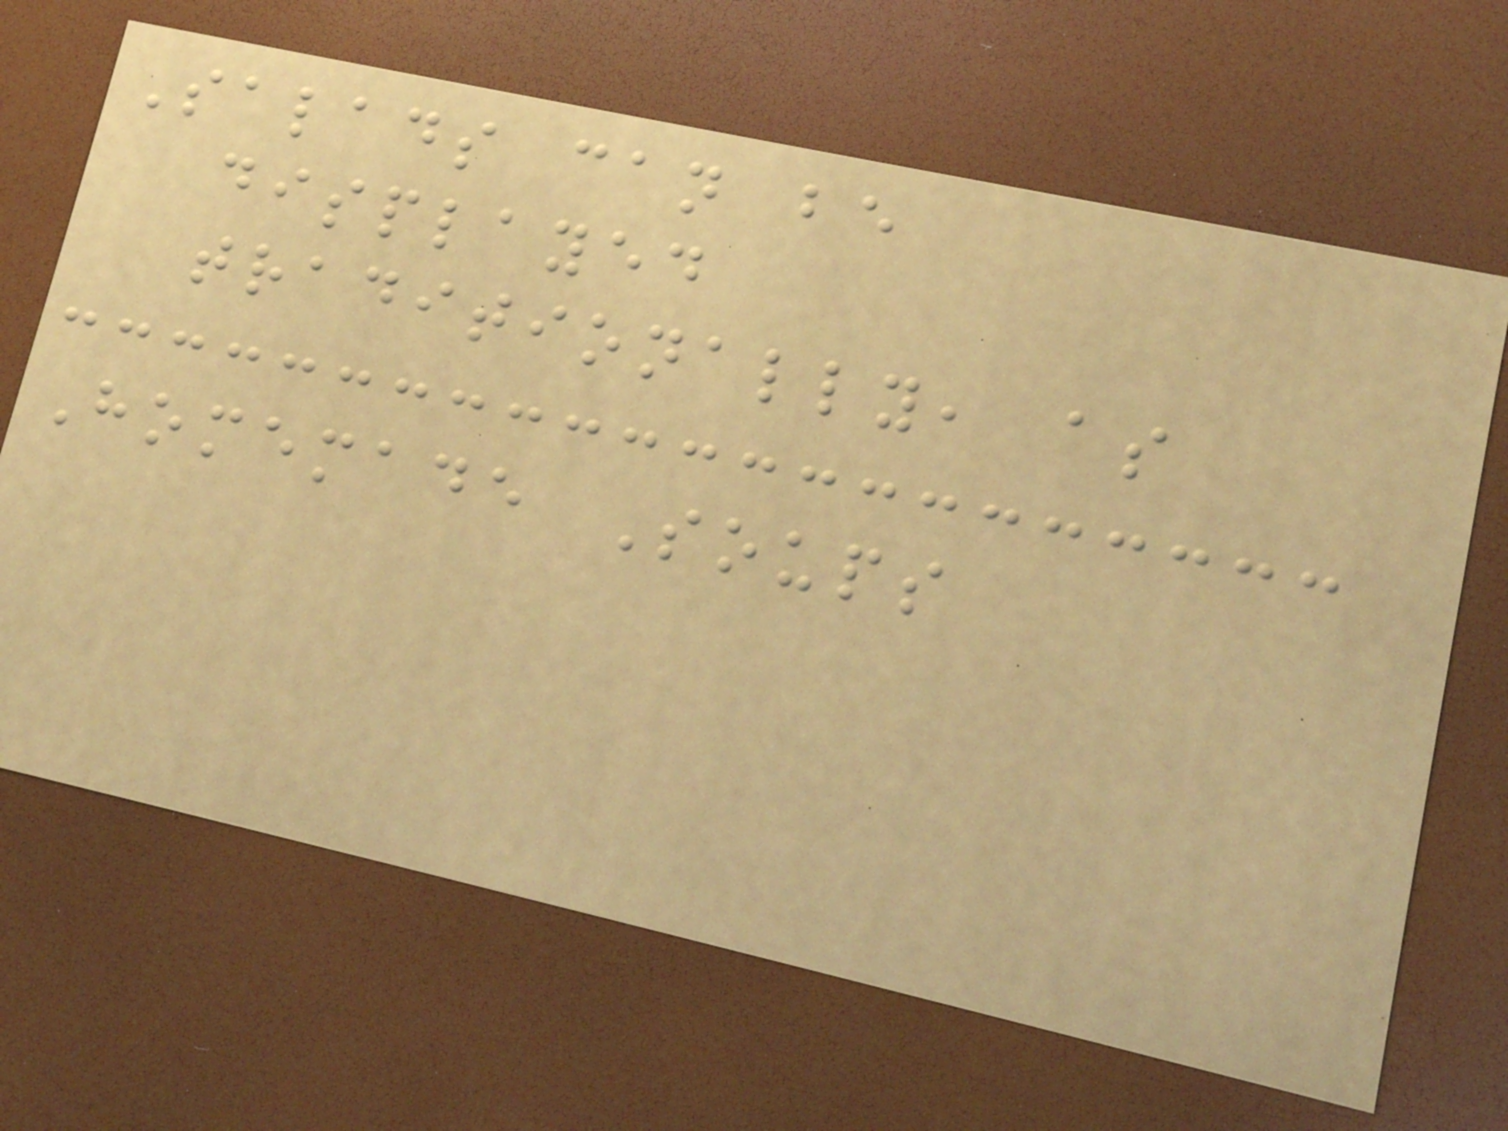Salads can be
displayed
traditionally, as
Homemade Soups
